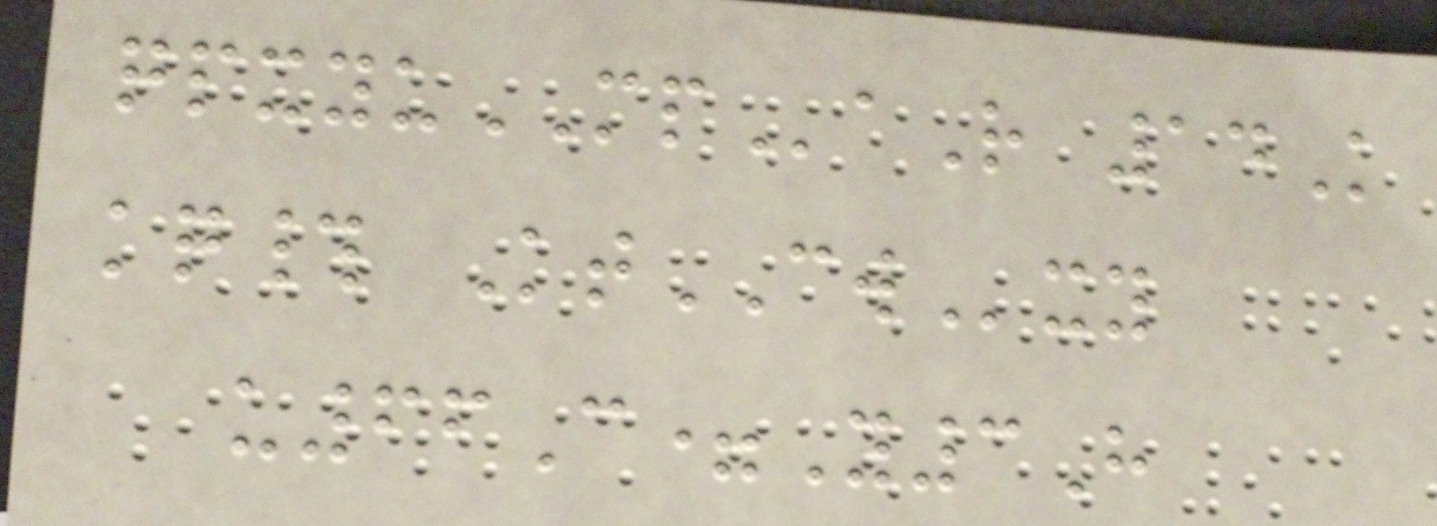qpxyuMPaR 14K
kq# KtCWxy
u66C=Y3H
